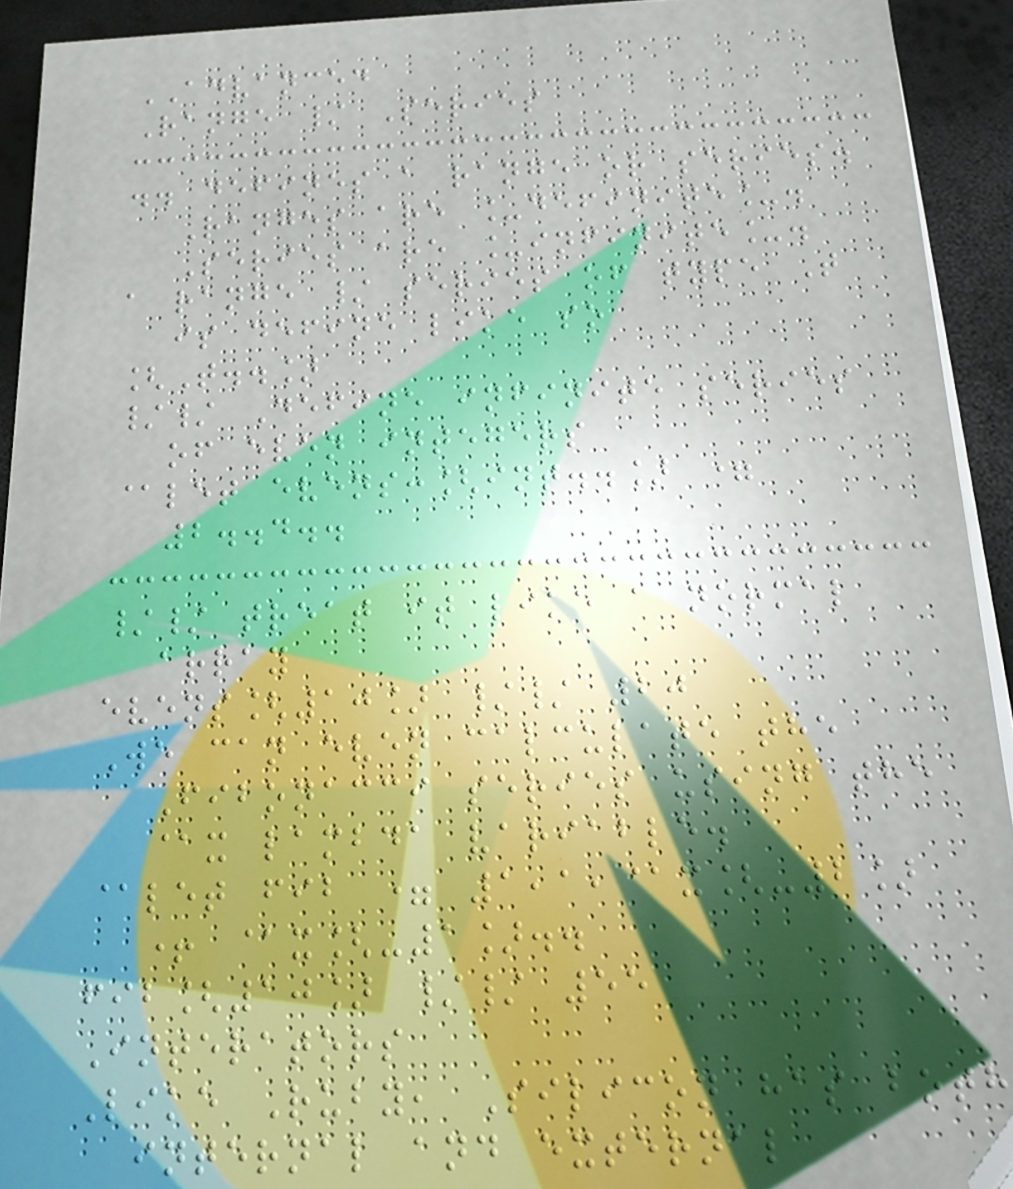ADVANCED
Range / Series
.. defines a range or series.
Ranges are _definite_.
Series are _infinite_.
a range / series of type T
is define like so
[T..]
// Define infinite series
of even integers
@let evens:[int..] =
2..4..
// treat it like a normal
array
evens[10] // 20
We can even calculate the
Fibonacci series using the
@x lambda variable.
@let fib = 1,1,@x[-2]
+ @x[-1]..
fib[10] // 55
Interators
Like Ruby, Silicon has both
internal and external
